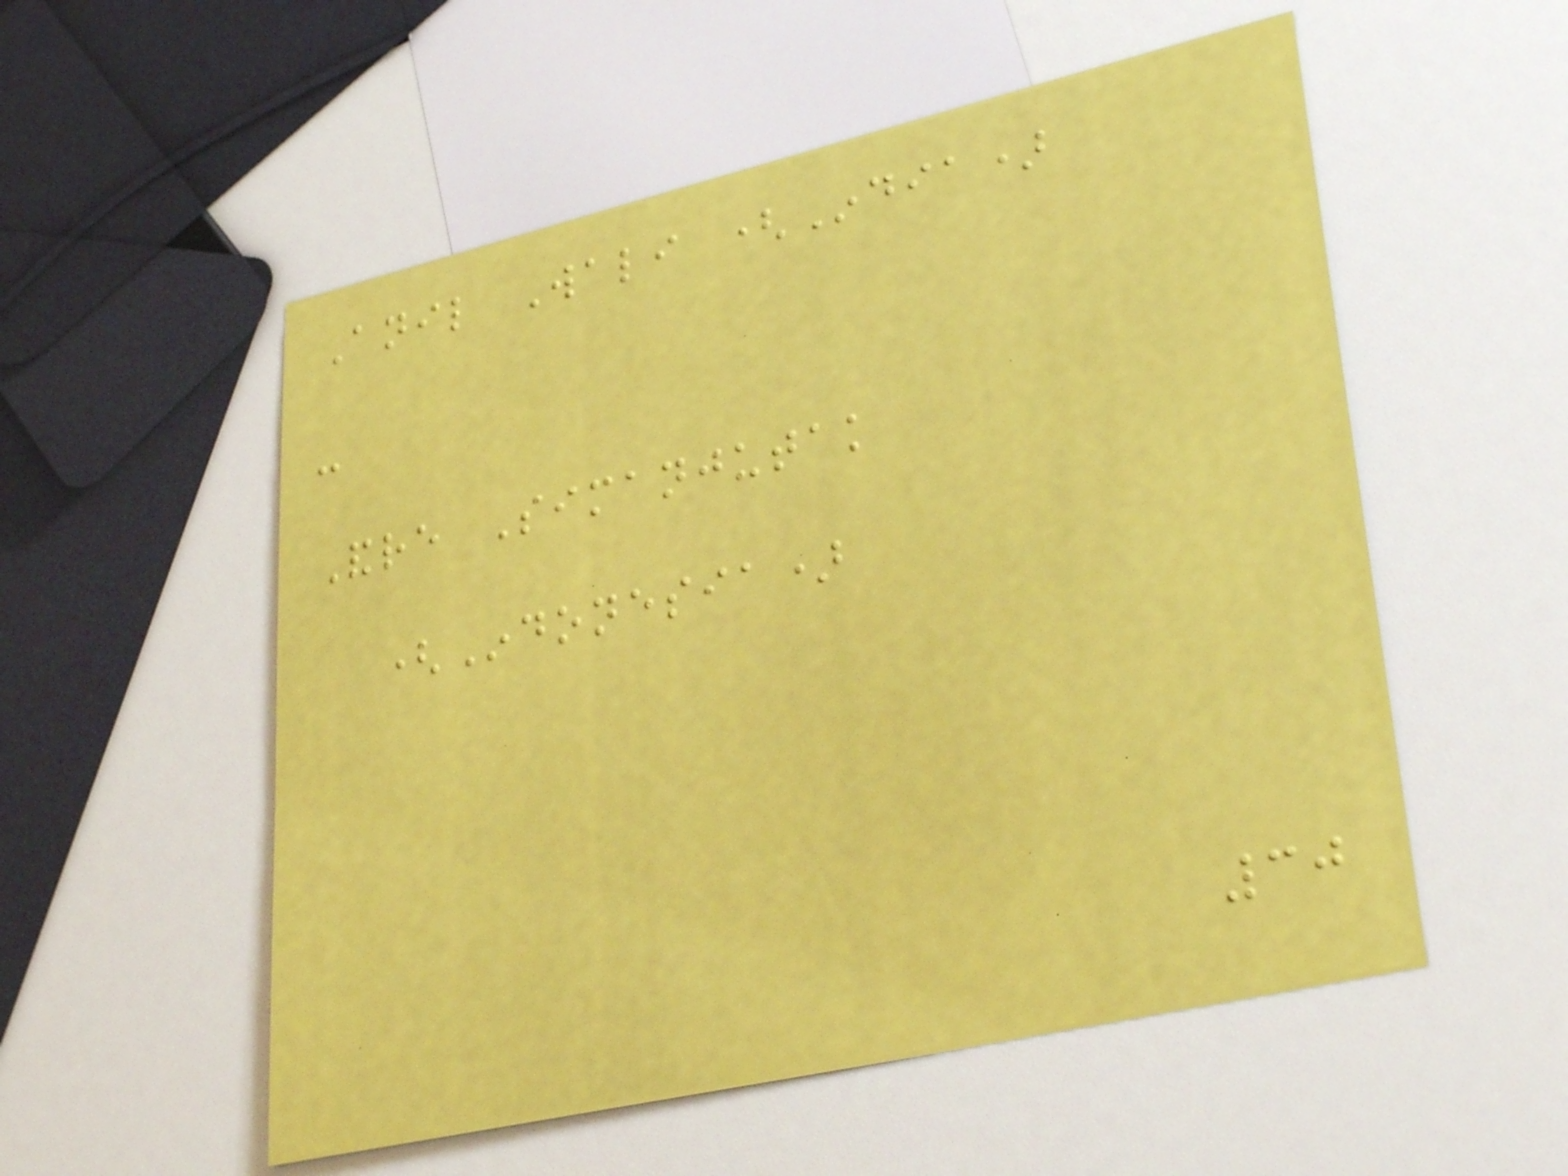Anil Wali (India)
-
Andre Simanjutak
(Indonesia)
30
